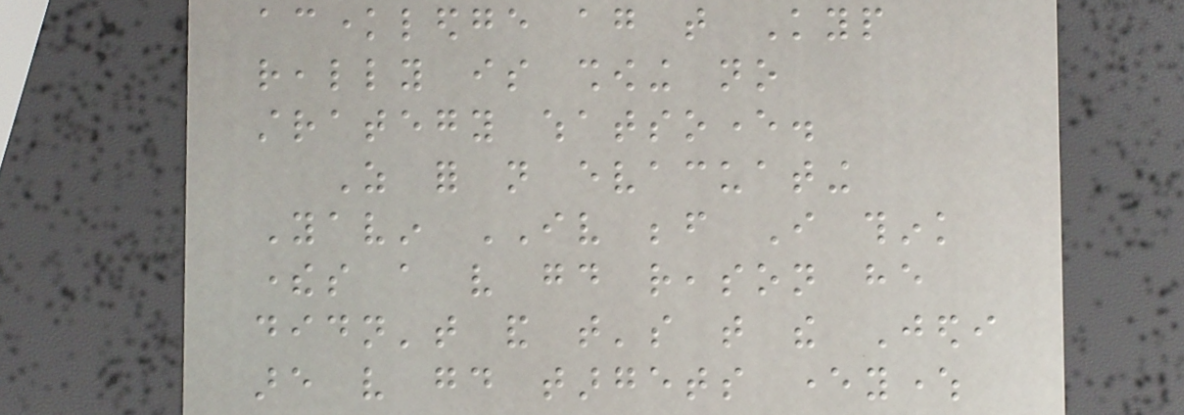acknowledge again that Kyp
really is showing no
strategy whatsoever.
As for not evacuating
Yavin IV before I think
theres a very good reason he
didn't and that's that the Jedi
are very good targets everywhere
